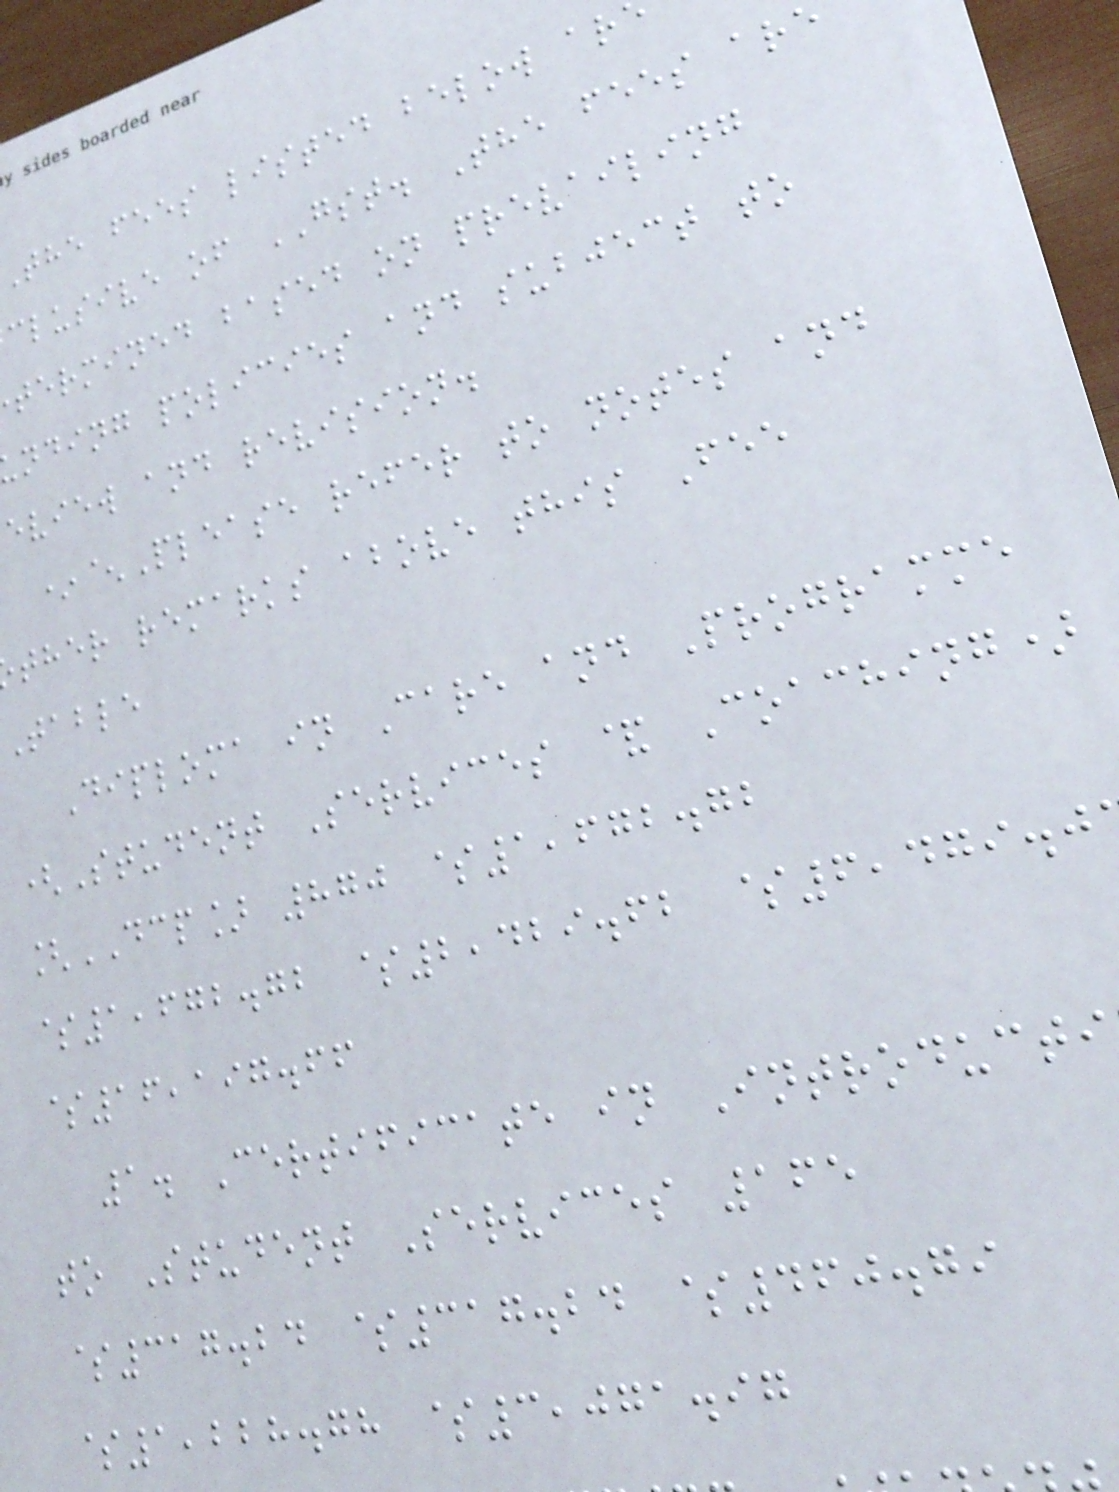The fees listed below ar
clusive of GST. The fees are
termined based on prevailing
nding policies and subject to
eview and revision.
*^Please refer to notes and
ther remarks above this Fee
Table
Diploma in Care and Programme
(Student Services & Coaching)
[DCP] 870 $1,672.72
$1,672.72 $2,429.62 $6,479.0
$16,197.66
1. Certificate in Introducti
to Student Services 165
$317.24 $317.24 $460.79
$1,228.78 $3,071.97
